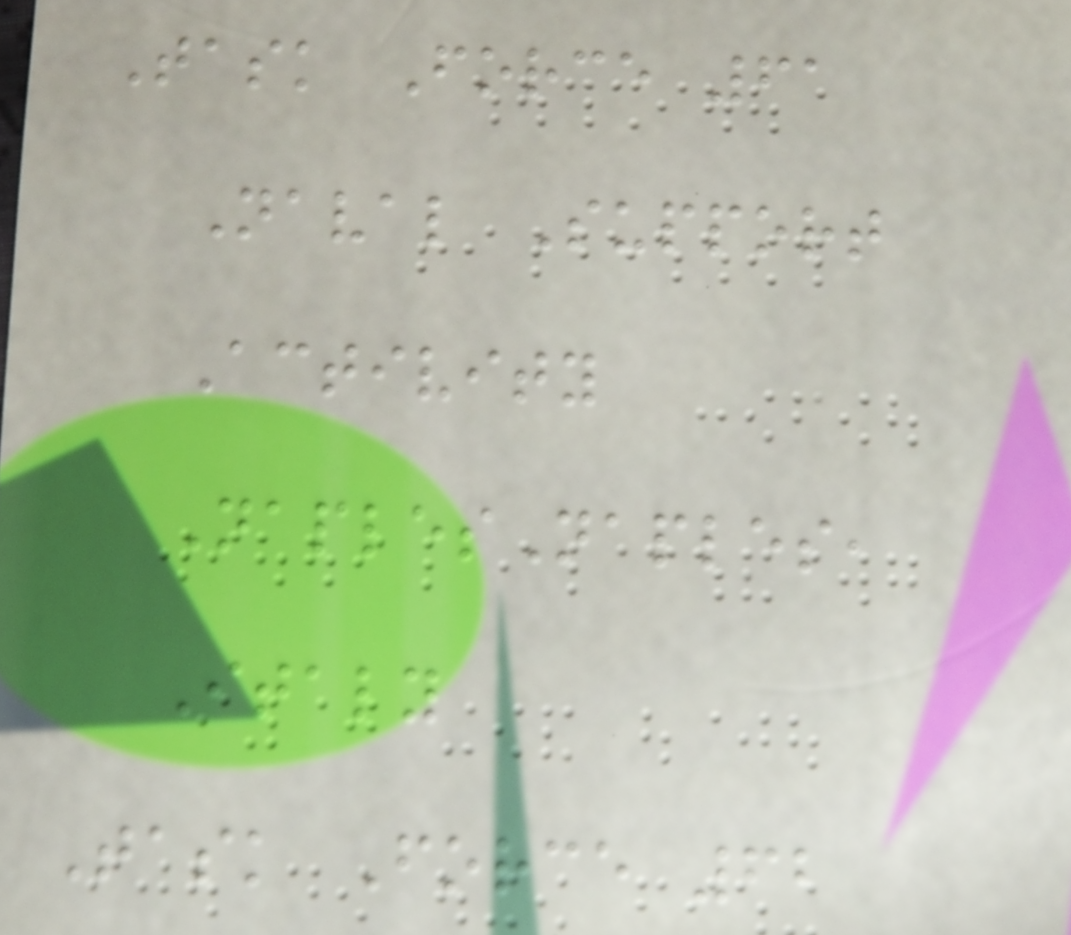Task Force 61
Naval Support
Activity
NaplesNaples,
Italy
Task Force 62
